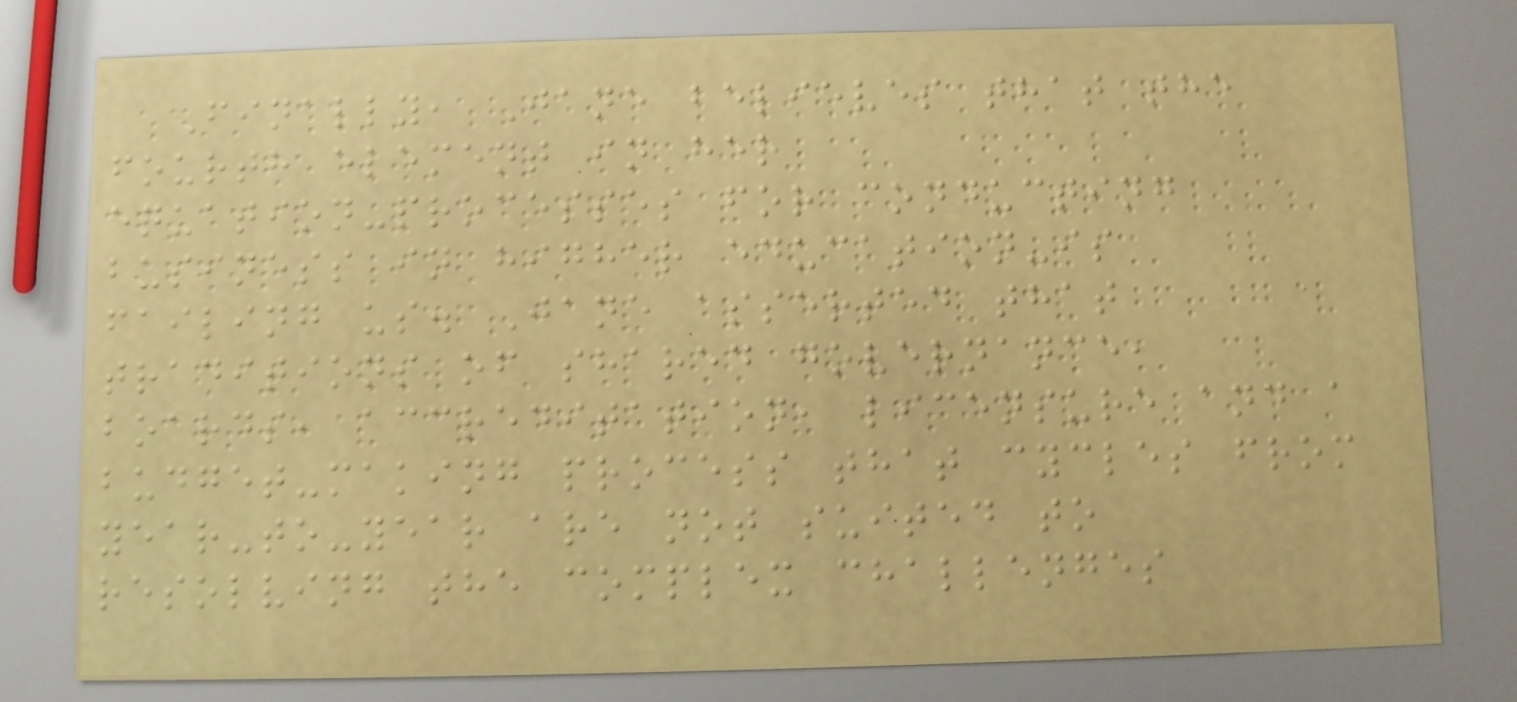Finally, Jane believes that the
fourth element in her
equation-processes for conducting
business in higher education-is
failing us. Jane asserted that
traditions of shared governance,
boards, accreditation, licensure and a
budget-making process that cycles from
year-to-year are not suited to
resolving the complex challenges
